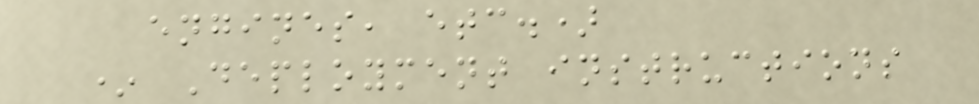engines, etc.)
* Deployment instructions
